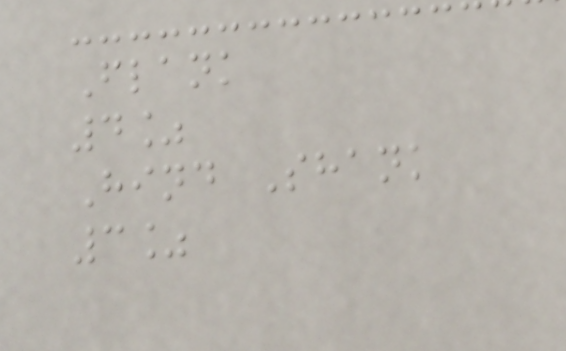Flank
4%
Hind Shank
3%
